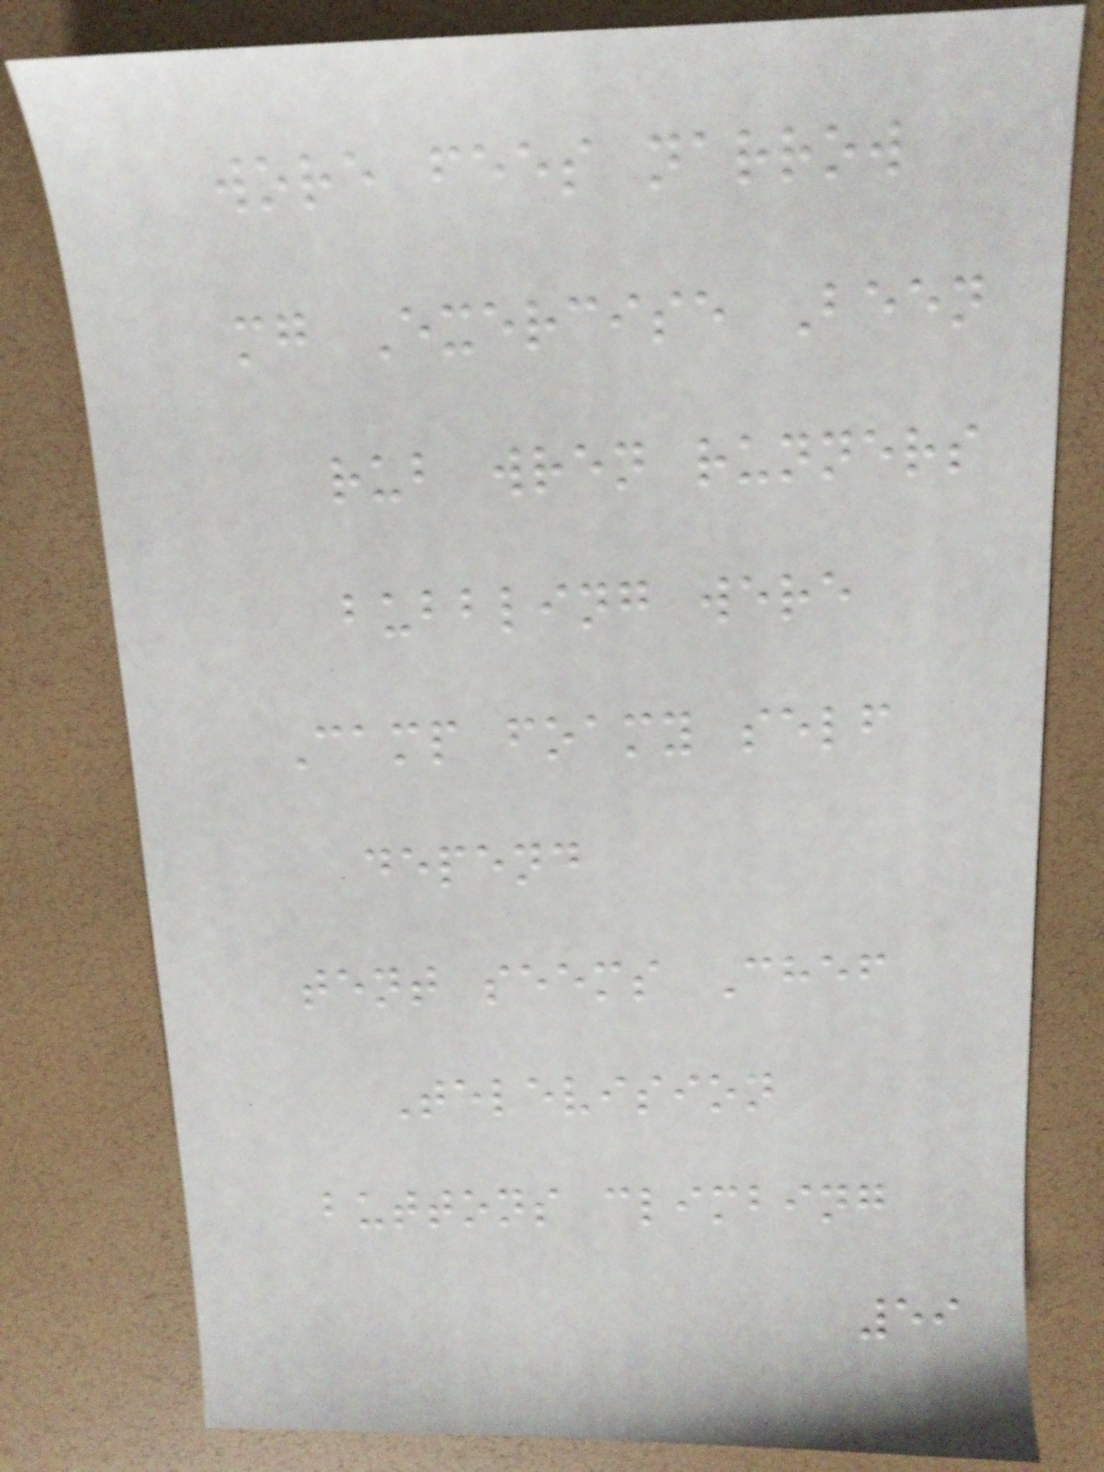wore fees narrow
mg Exercise Been
rub wren runners
bubbling were
Camp foamy self
depend
tent seems Chef
Television
buttons climbing
59
